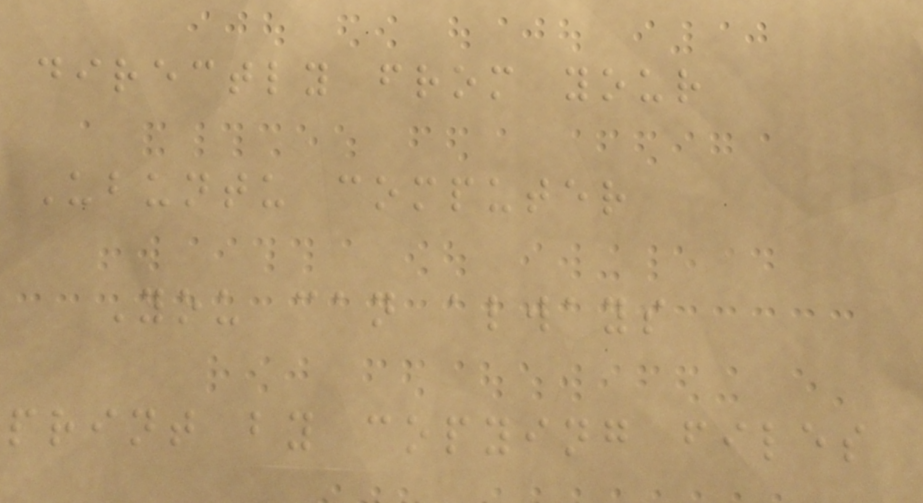directly from your
Ubuntu computer
You can always
print by copying files
